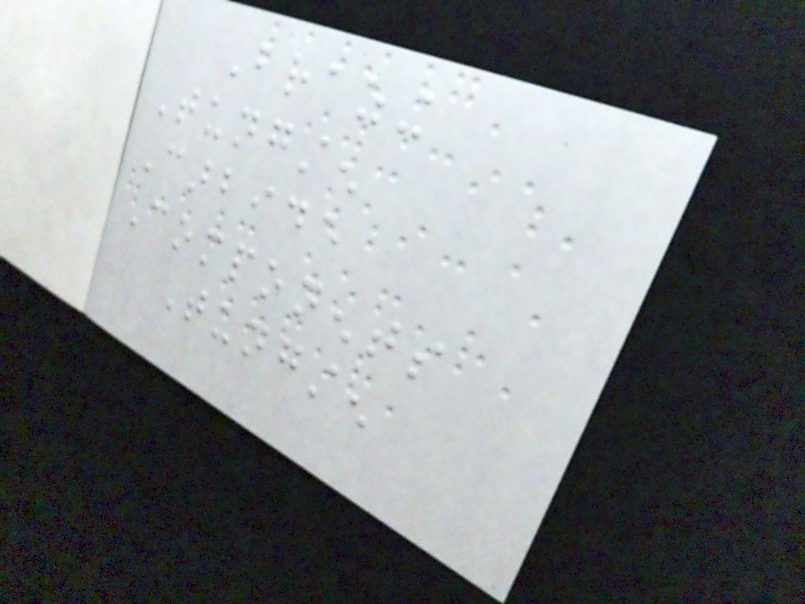Brazing
Tungsten
Carbide
Components
Tungsten
